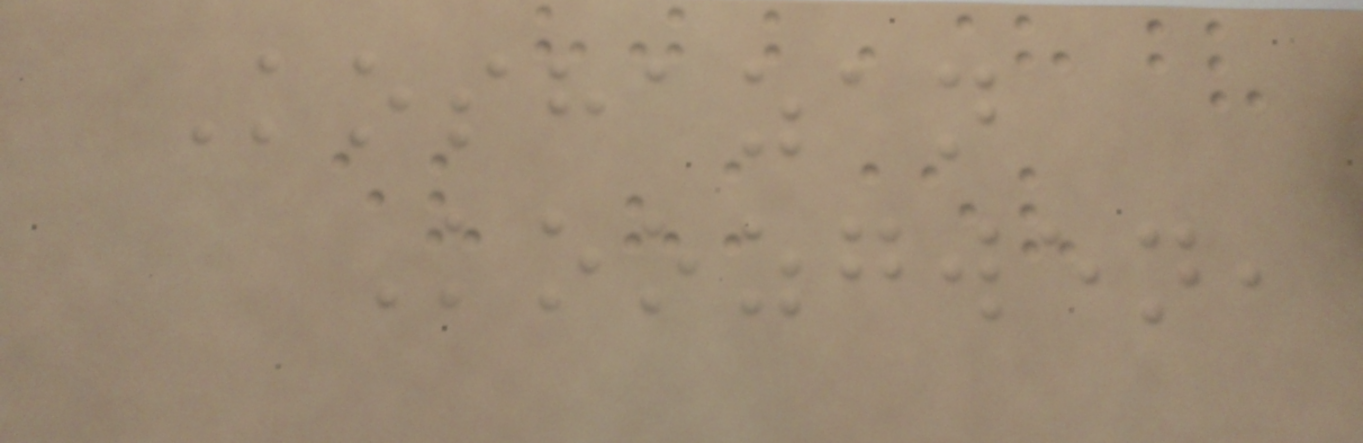Koshazan
Koozgwen,
